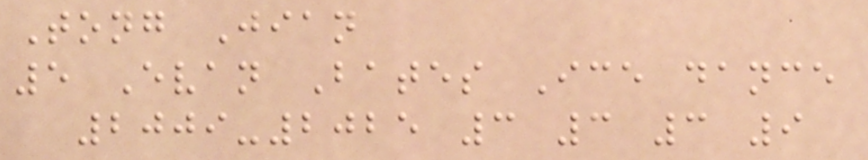Tong Jian
5 Evan Bates Ice dance
2009-2025 3 3 3 9
